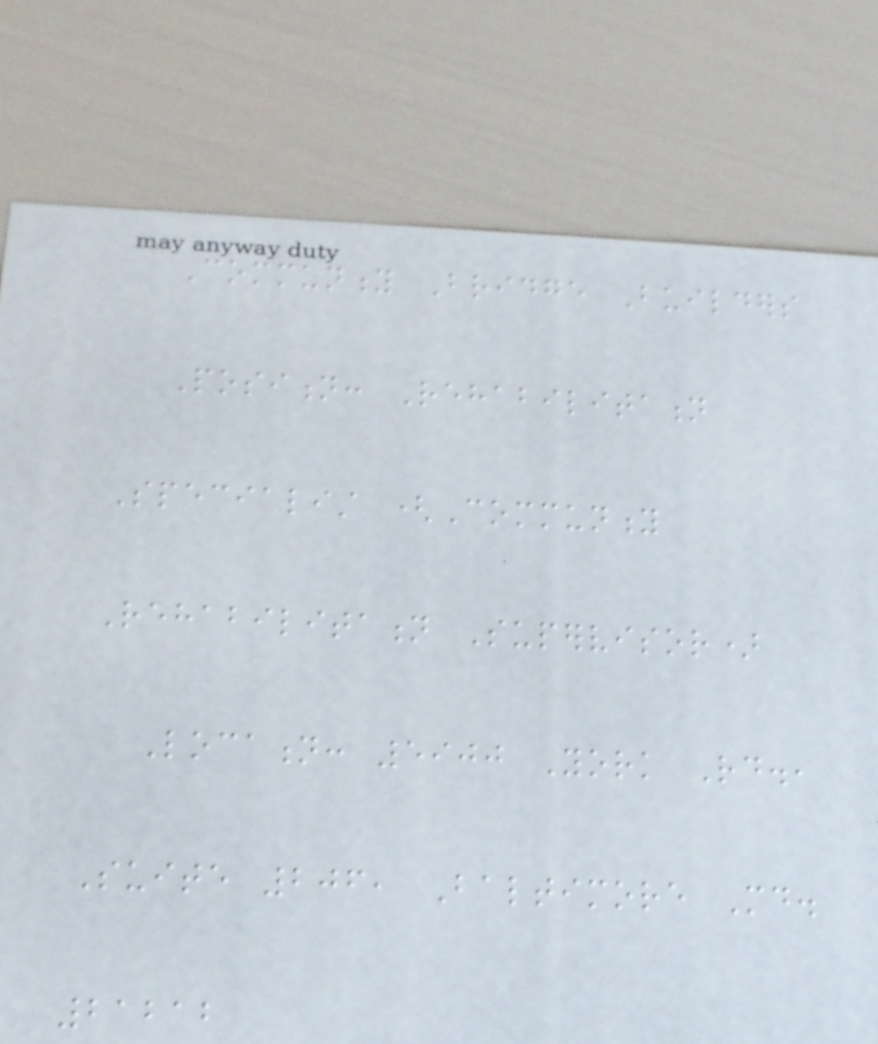Community Bridge Builders
Position: Rehabilitation
Specialist (Community
Rehabilitation Supervisor)
Location: 5900 York Rd.,
Suite 206, Baltimore Md.
21212
